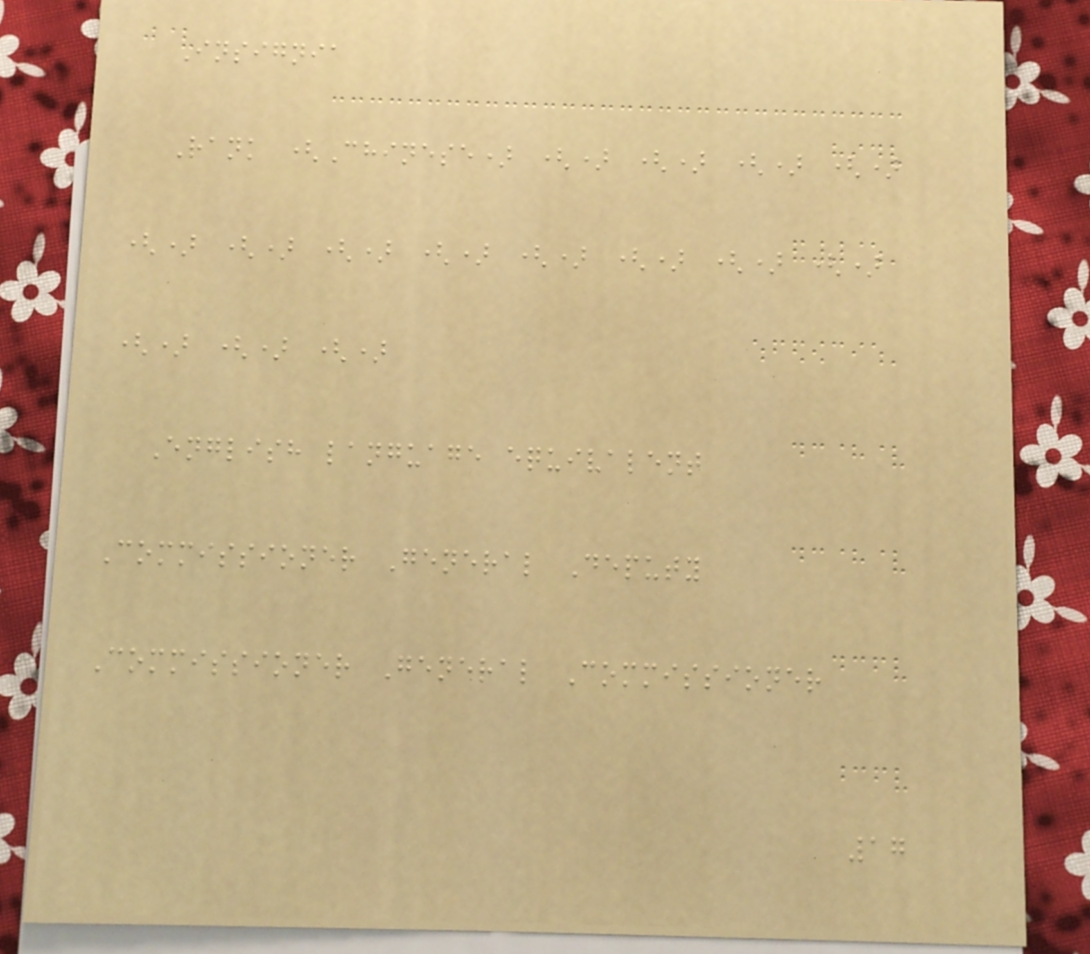Insignia
Rank (Chinese) () () () ()
() () () () () () () ()
() () ()
English language equivalent
Commissioner General Deputy
Commissioner General Commissioner
17
